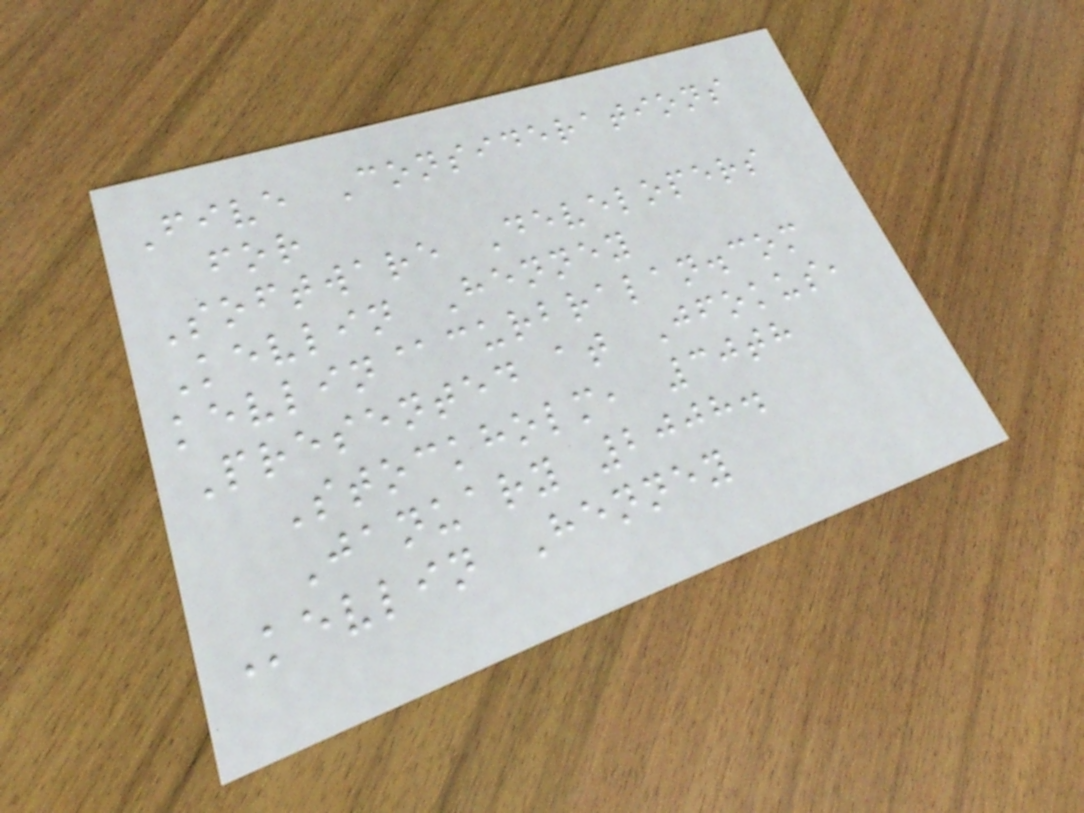Five Considerations
for
Software Developers
Kevlin Henney
kevlin@curbralan.com
Presented at Jfokus,
Stockholm, 30th
January 2008.
Kevlin Henney
